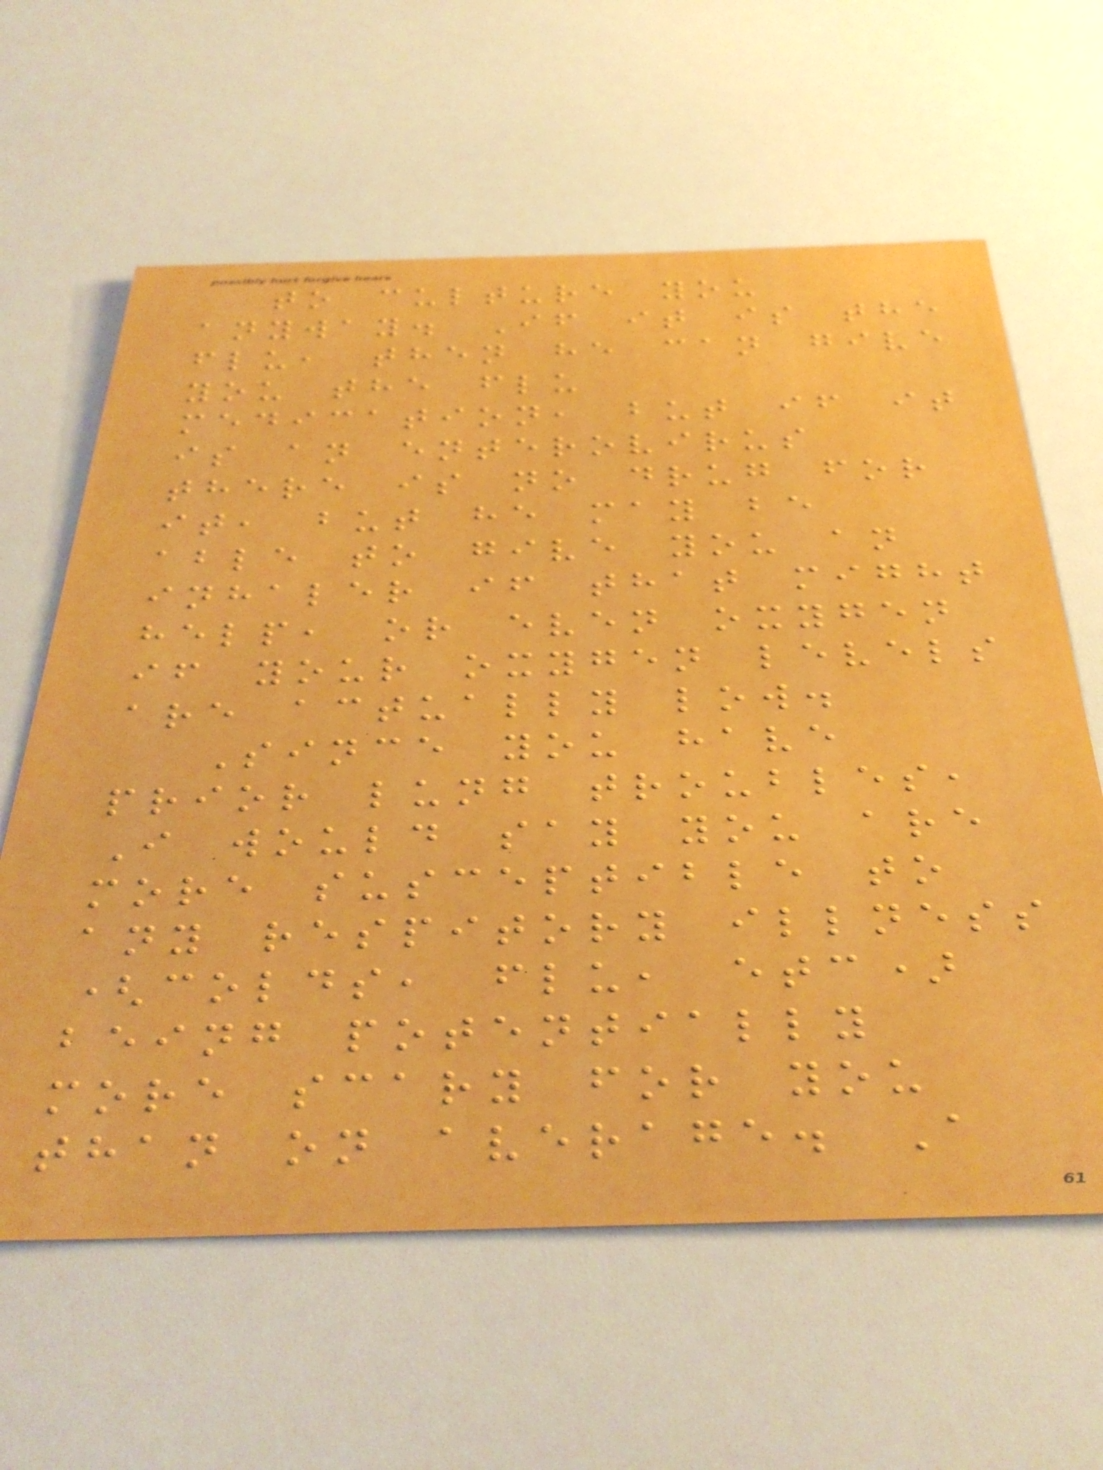to culture you
anyway. If it is the
flu, then he can give
you the flu
medication, but if it
is an enterovirus
there is no drug for
it, but he may be
able to give you an
inhaler if that might
help, or even oxygen
if your oxygen levels
are actually low.
Since you have
prior lung troubles,
I would say you are
more susceptible to
any respitory illness
(colds, flu, etc)
being potentially
more scary for you
than on average. A
